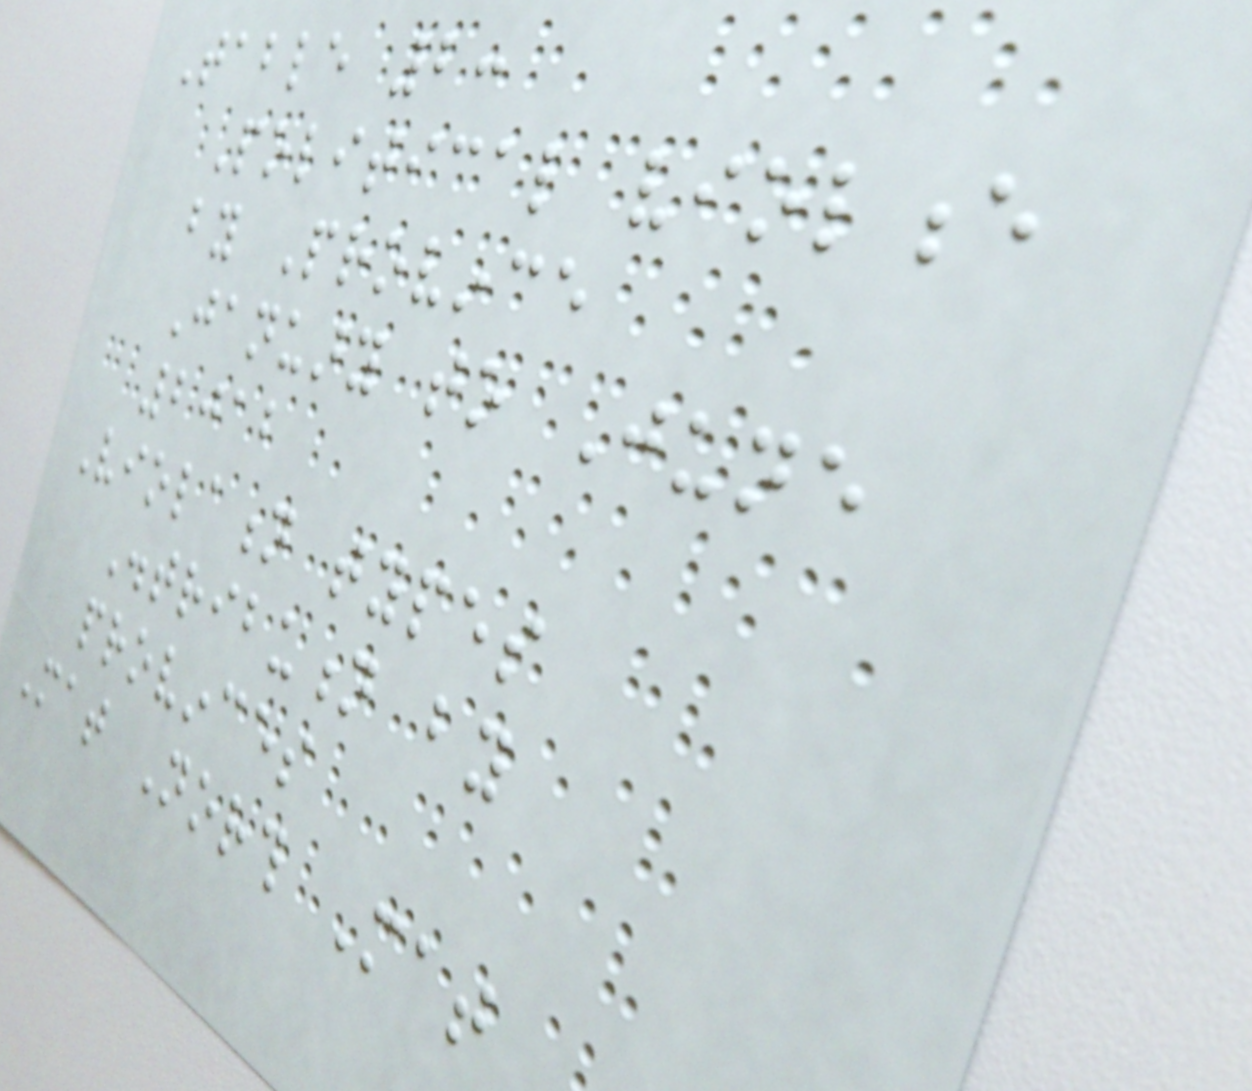Table 2:
Political violence
by Province
January to June
2012
Violation types
Distribution by
provinces
Mat North Mat
